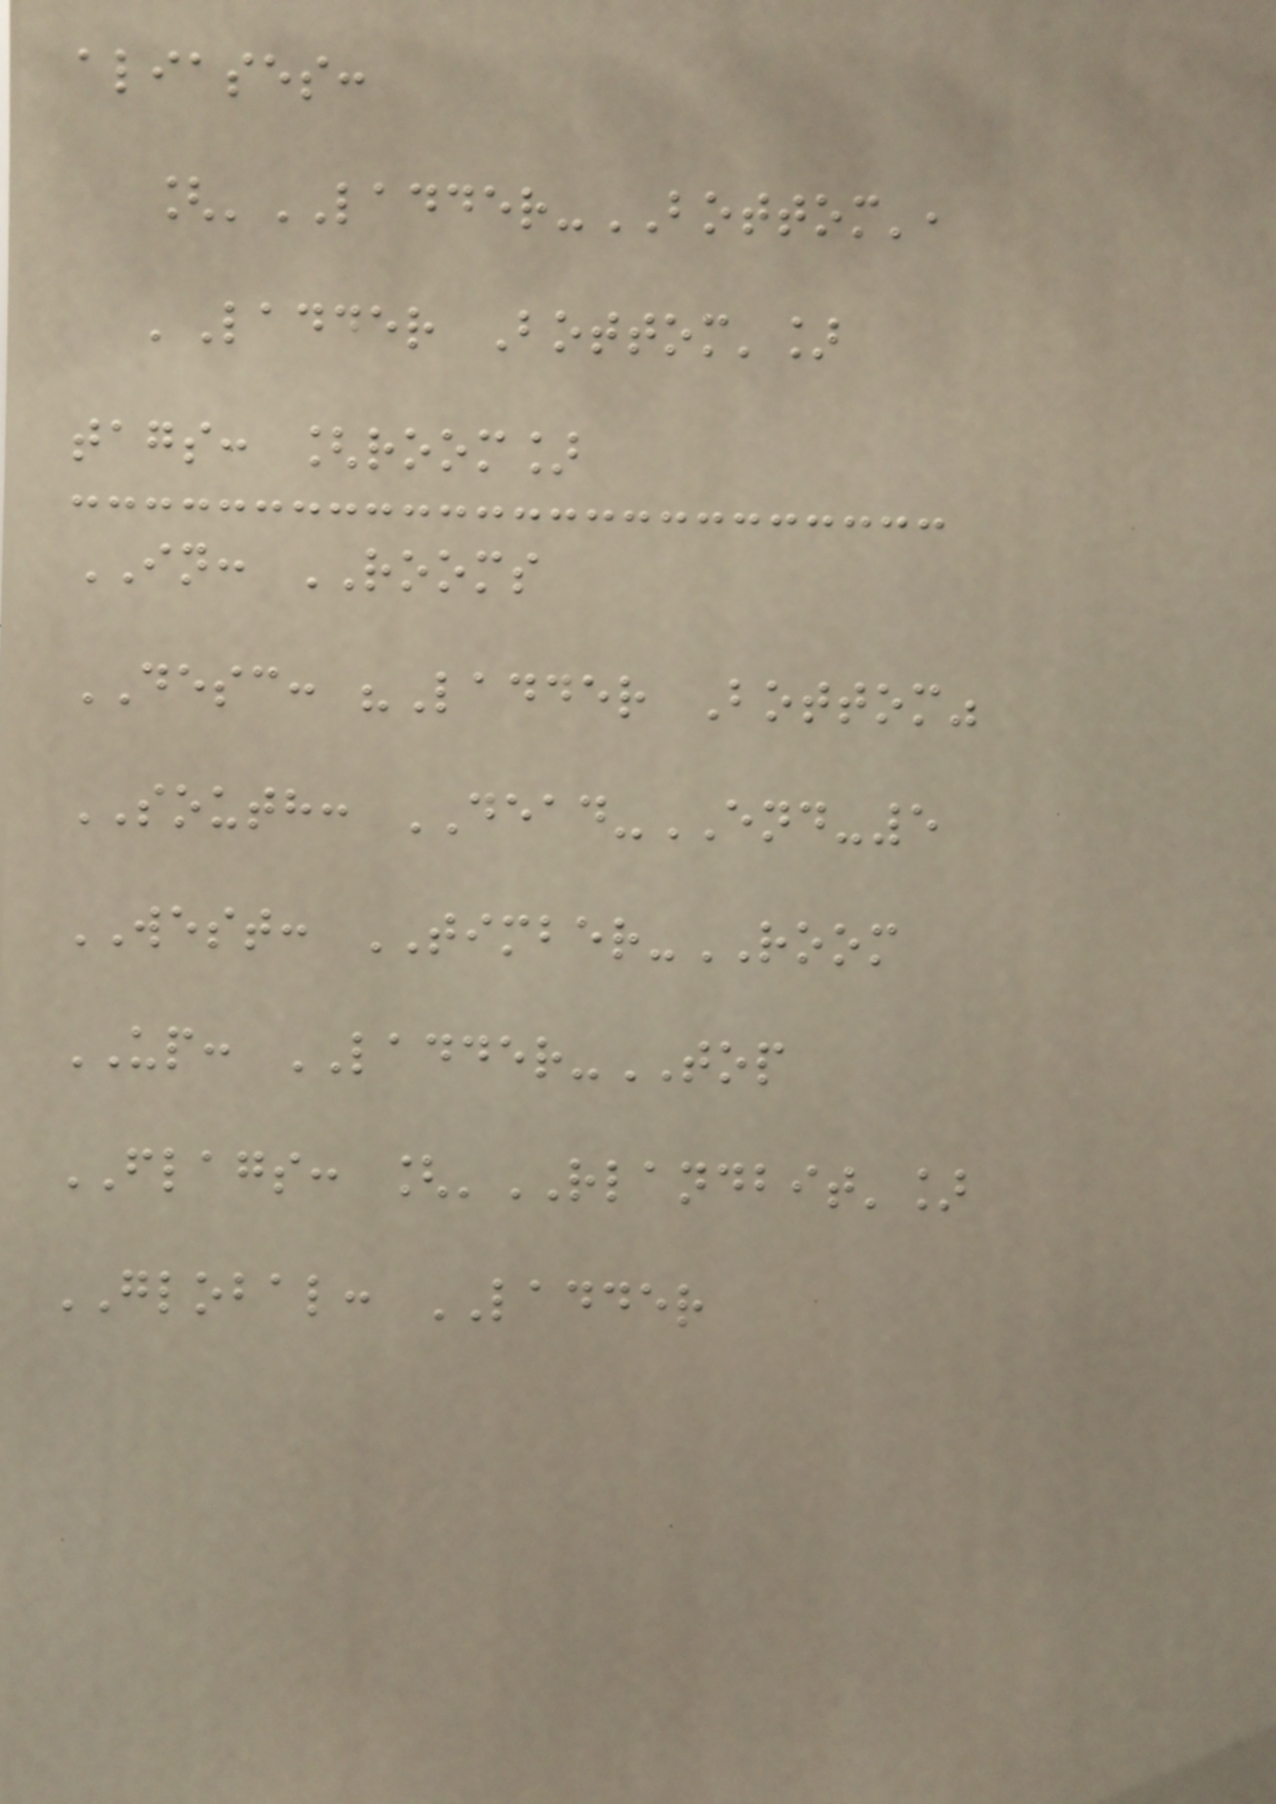aliases:
['LADDER-BOTTOM',
'Ladder Bottom']
tags: [room]
IN: ROOMS
DESC: "Ladder Bottom"
SOUTH: DEAD-END-5
WEST: TIMBER-ROOM
UP: LADDER-TOP
FLAGS: ['RLANDBIT']
GLOBAL: LADDER
